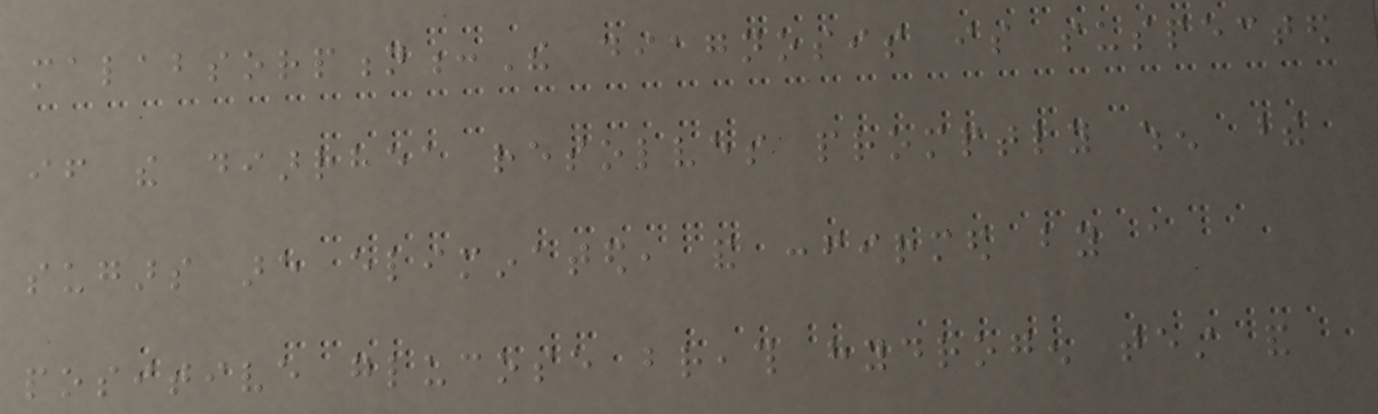malabsorption:The diagnosis is suspected
if the diarrhea resolves promptly when these
sugars are eliminated, and confirmed by a
positive glucose breath hydrogen test and
